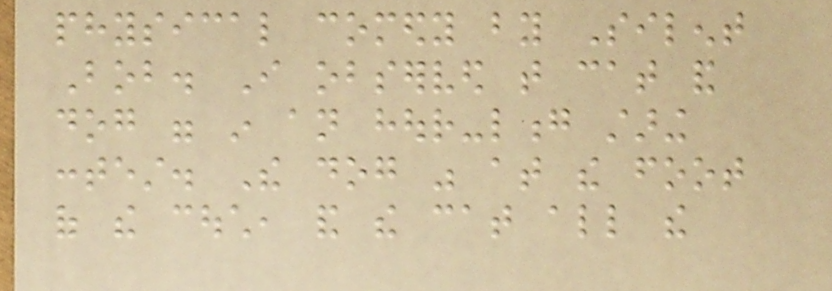physical comedy by Silent
Bob. I observed that cat and
dog were in an hour-long staring
contest. The dog was at the foot
of the couch, and the cat all the
